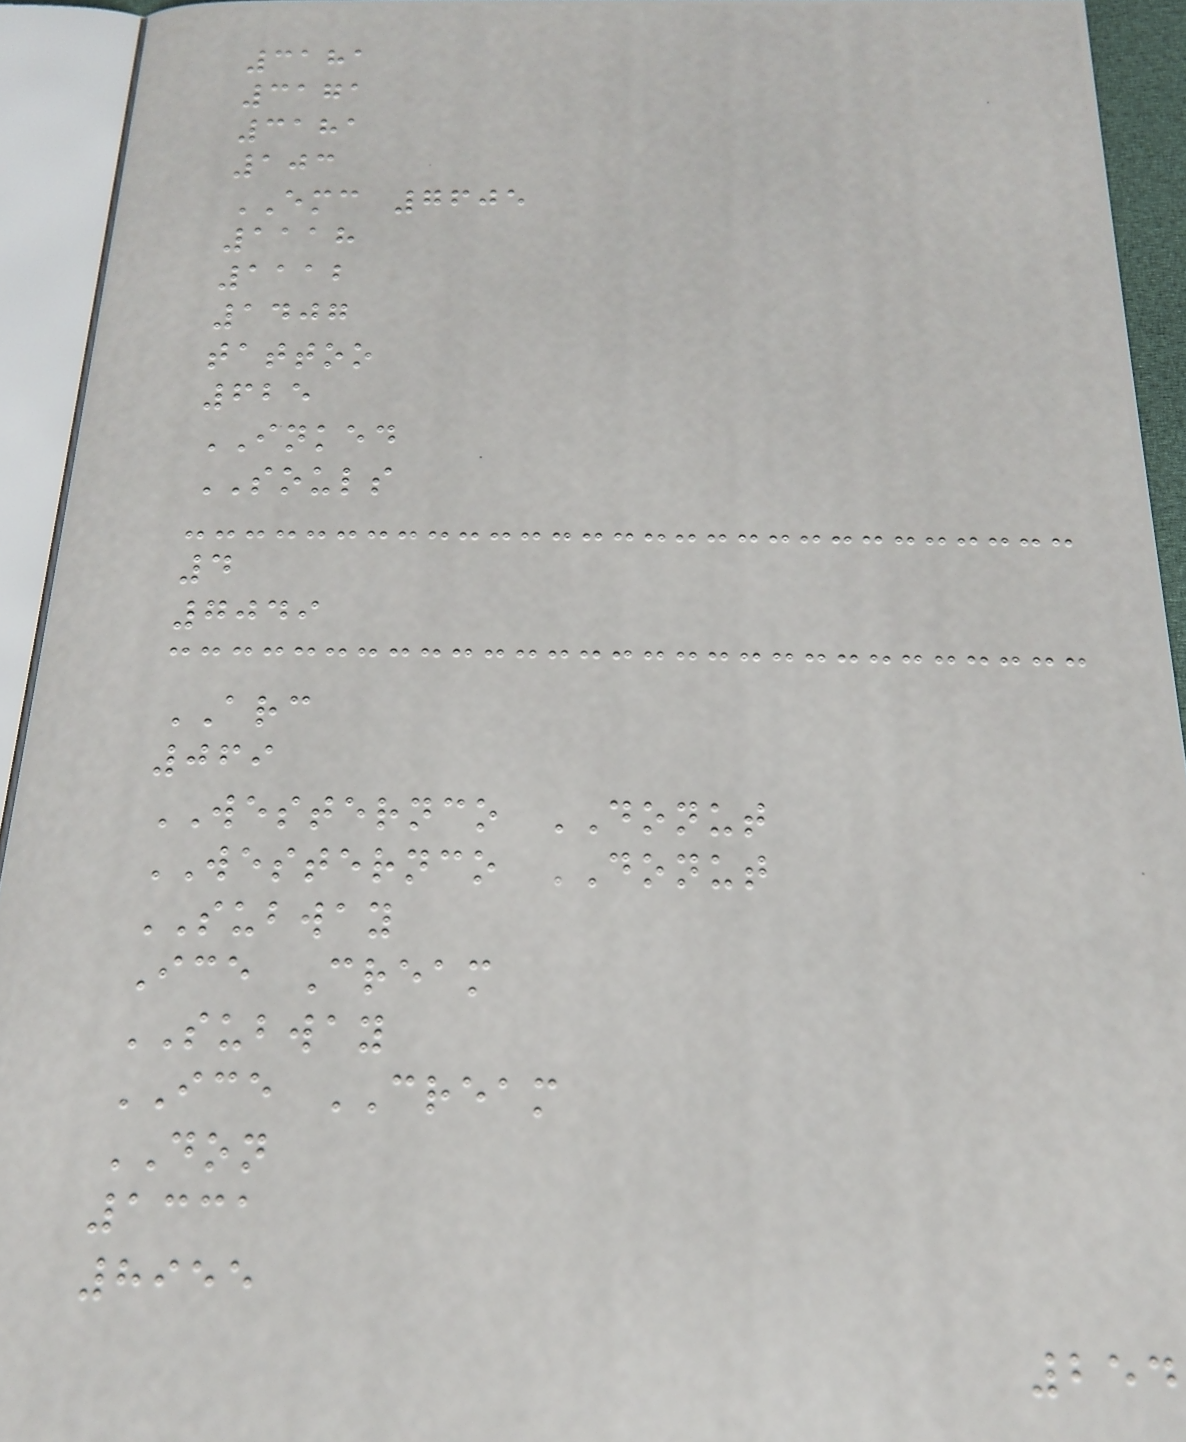3181
3171
3181
103
EMC 7605
1118
1112
1407
tattoo
625
INKED
SOULS
4
7049
ARC
069
WESTERNCO DONUT
WESTERNCO DONUT
SUBWAY
Ice Cream
SUBWAY
ICE CREAM
DON
1331
8955
254
